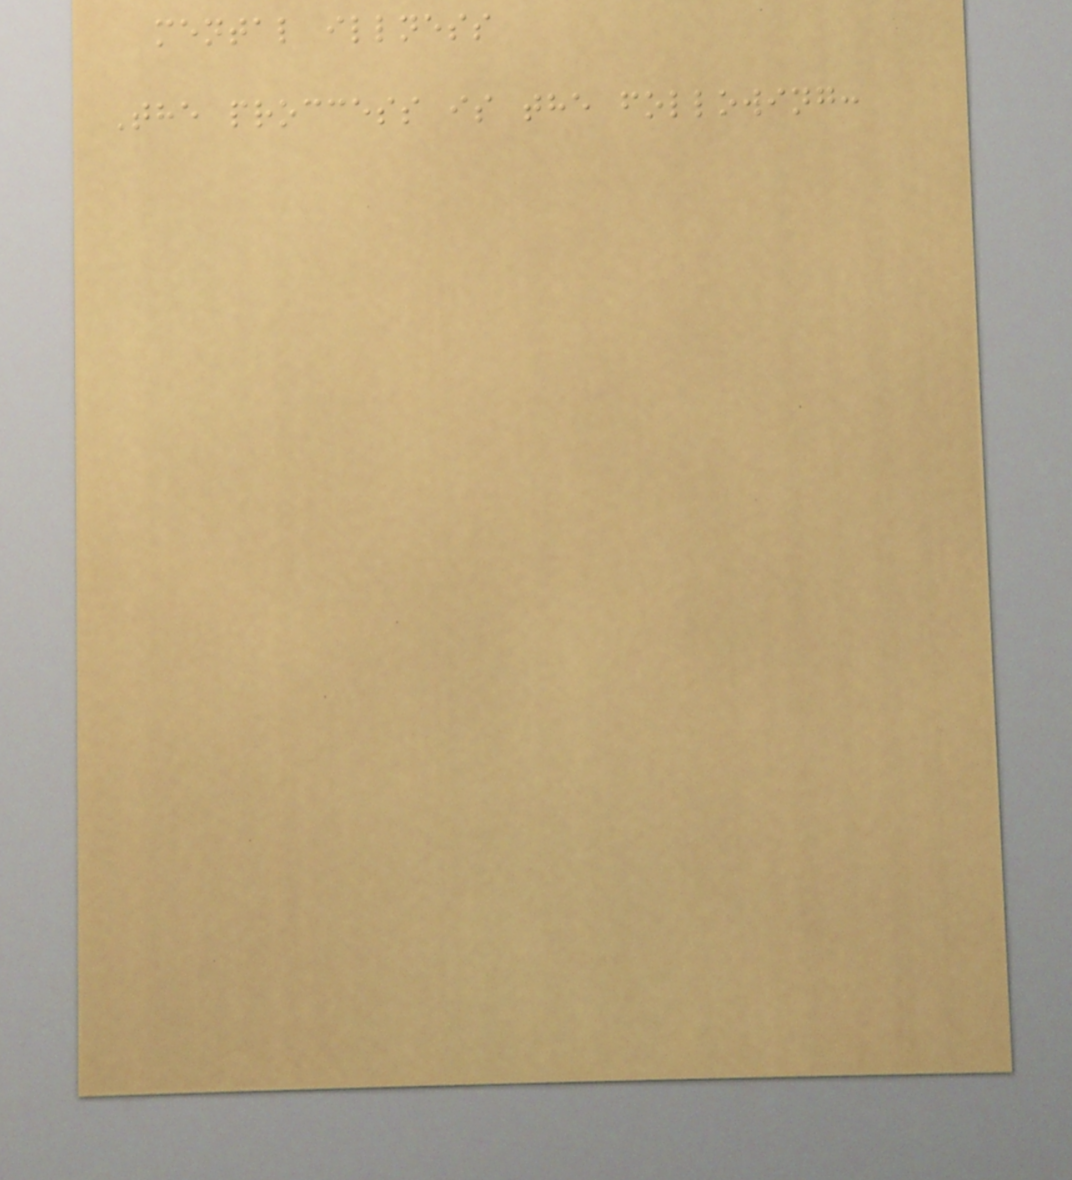mental illness
The proccess is the following:
